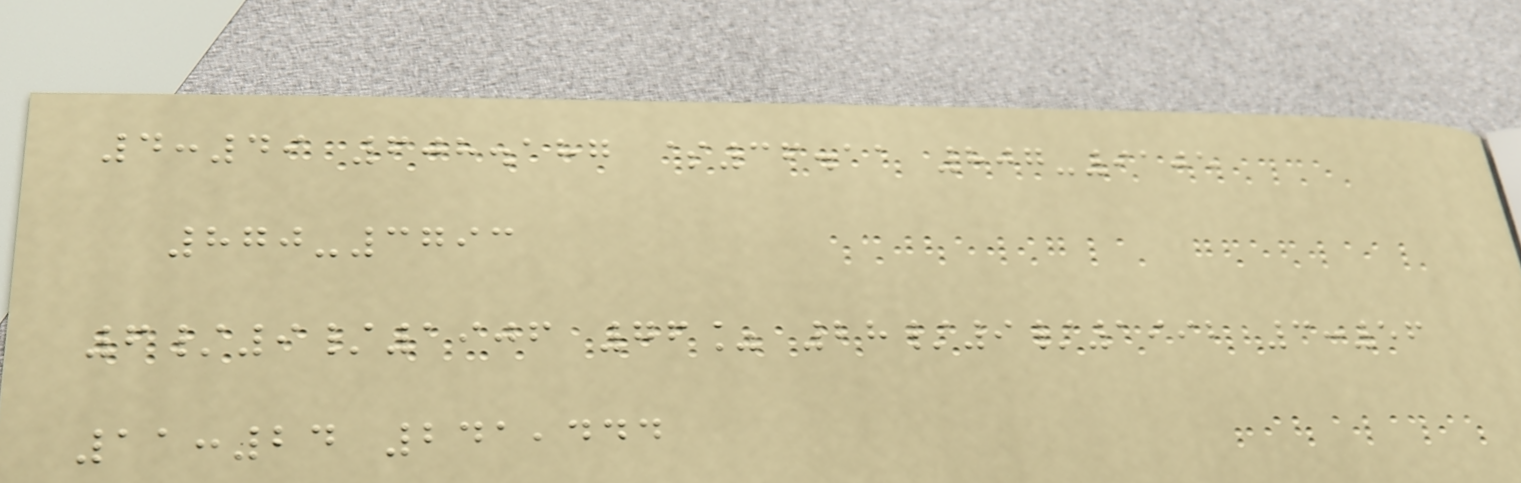4:49 608.187 $36.11 807-9105
870-3793
6/9/1906 76% 28/9/1992 3:56
11:24 241,444
